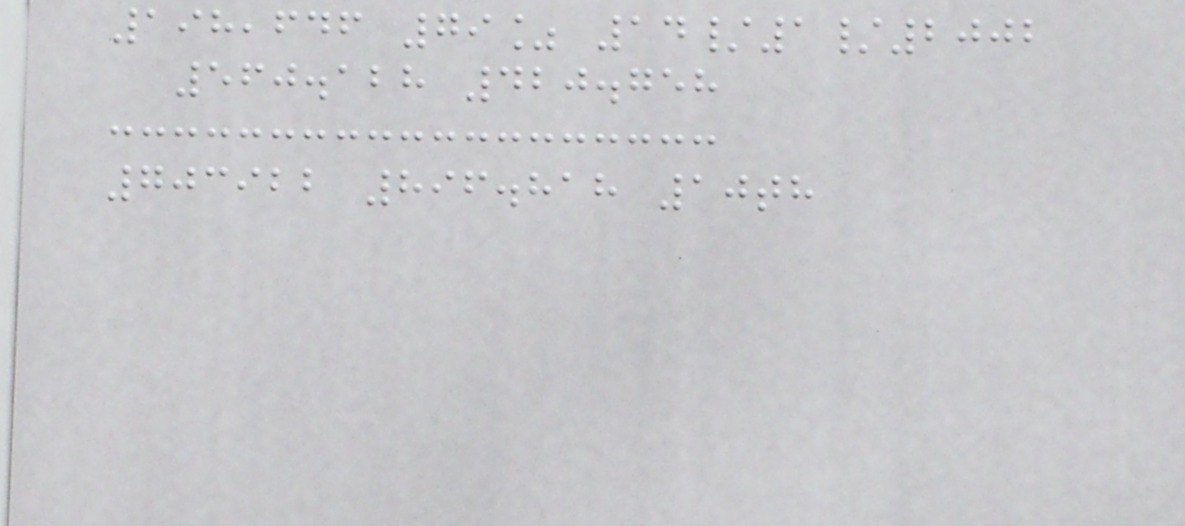198,646 79% 14/1/2002
560.128 420.758
703922 896.818 10th
